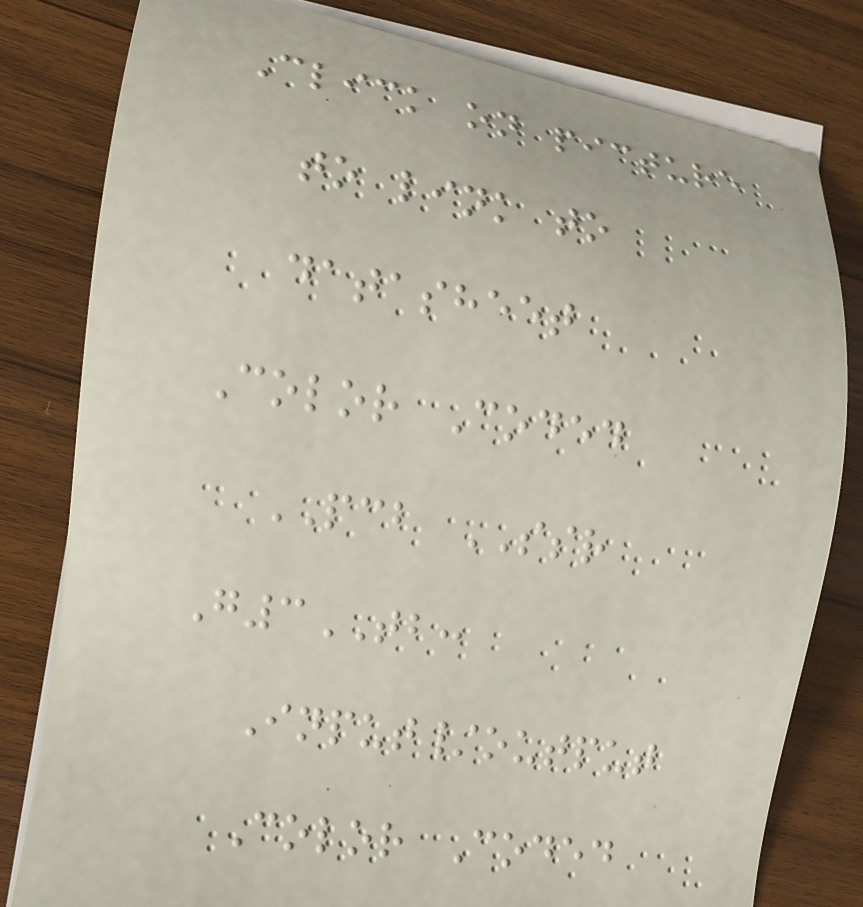Click on picture
to link to
datasheet
Color Coded
PCB SSR
G3TB:
Input/output
Color Coded
